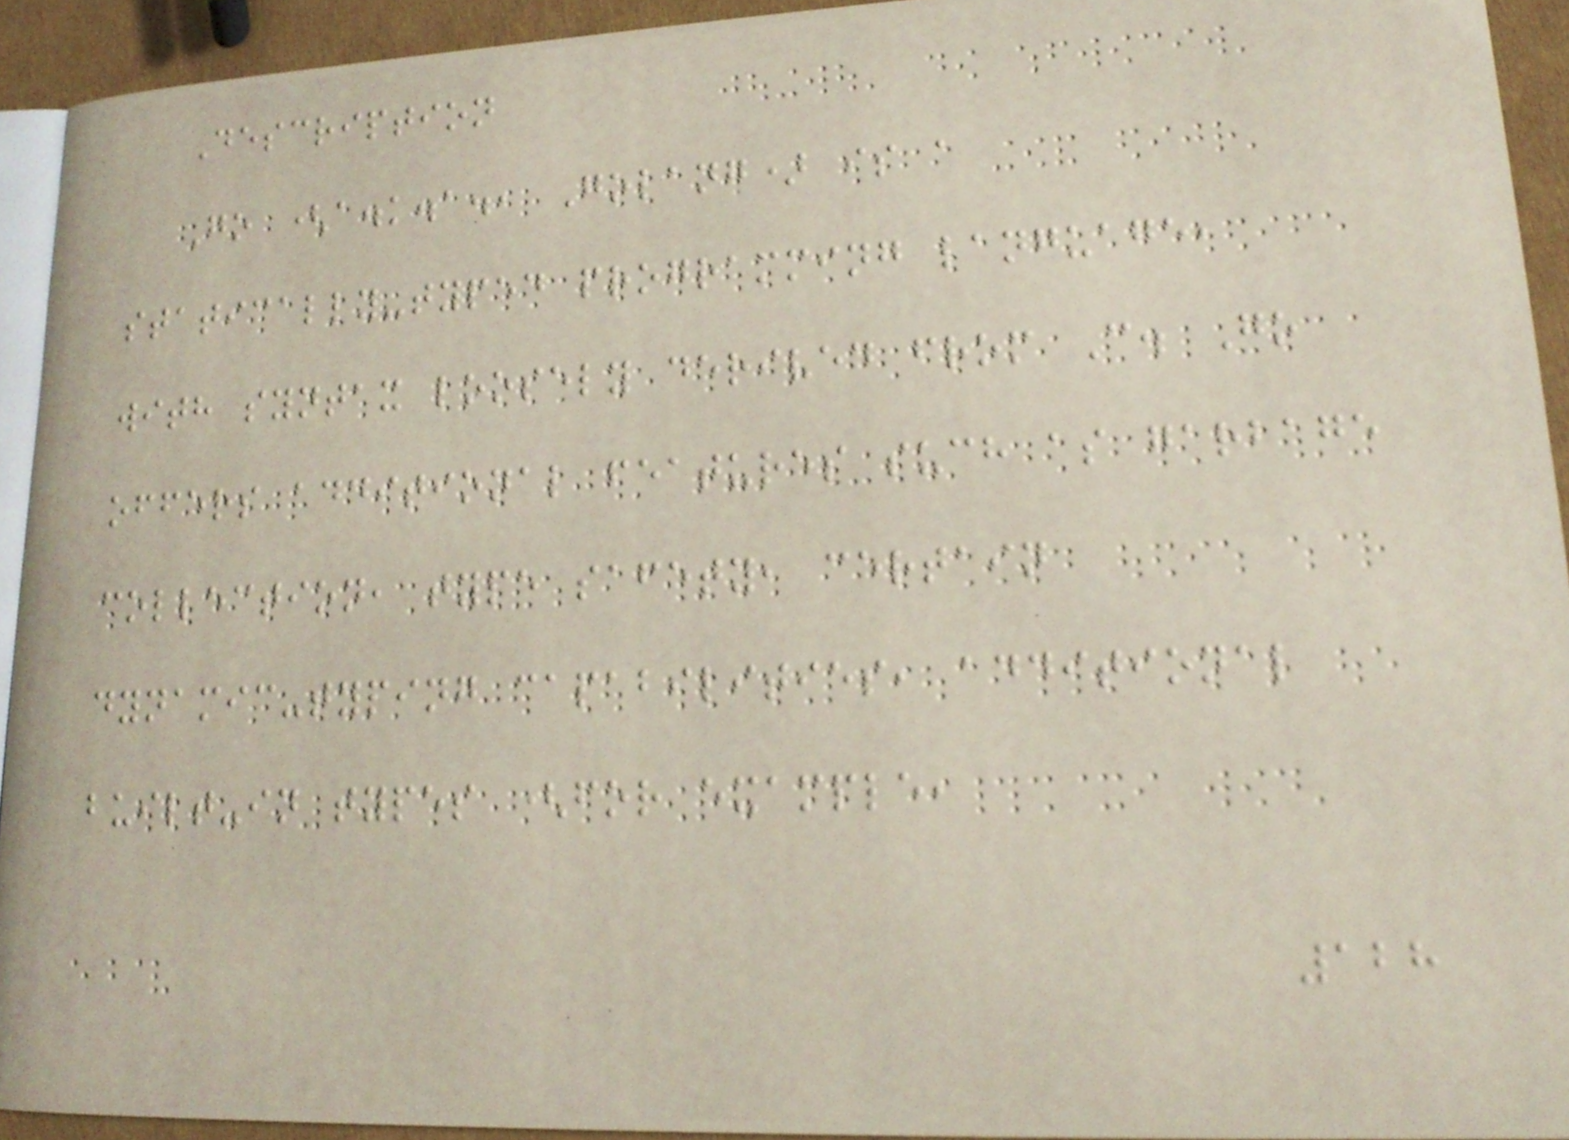Description
Go (a.k.a., Golang) is a
statically-typed programming language,
with syntax loosely derived from C. Go
offers additional features such as garbage
collection, type safety, certain
dynamic-typing capabilities, additional
built-in types (for example,
128
